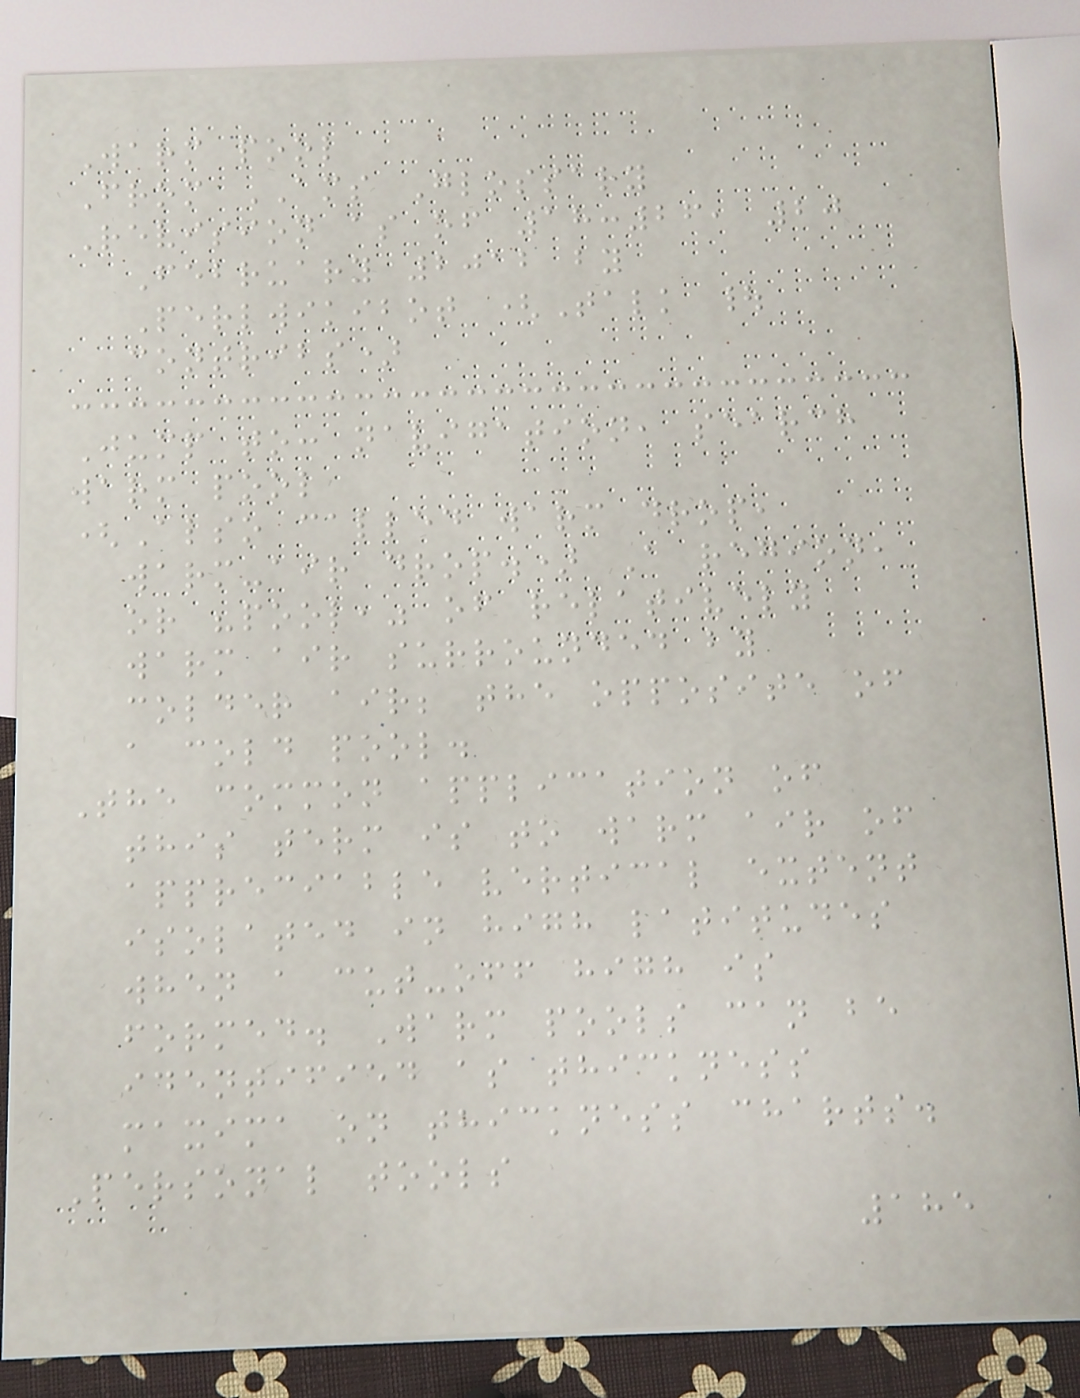Warm pool
From AMS Glossary
Revision as of 18:26, 20
February 2012 by
Perlwikibot (Talk |
contribs)
Jump to: navigation, search
warm pool
(Also called warm drop,
warm-air drop.) A region,
or "pool," of relatively
warm air surrounded by
colder air; the opposite of
a cold pool.
The common application of
this term is to warm air of
appreciable vertical extent
isolated in high latitudes
when a cut-off high is
formed. Warm pools can be
identified as thickness
maxima on thickness charts.
Personal tools
185
